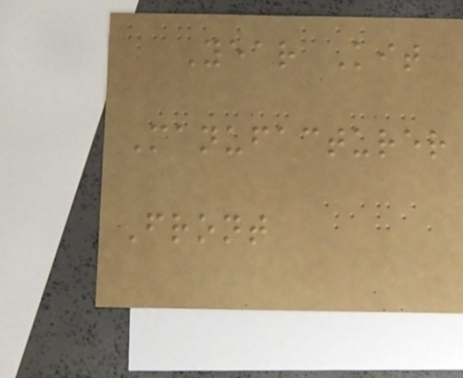Year Kit
Manufacturer
Front
